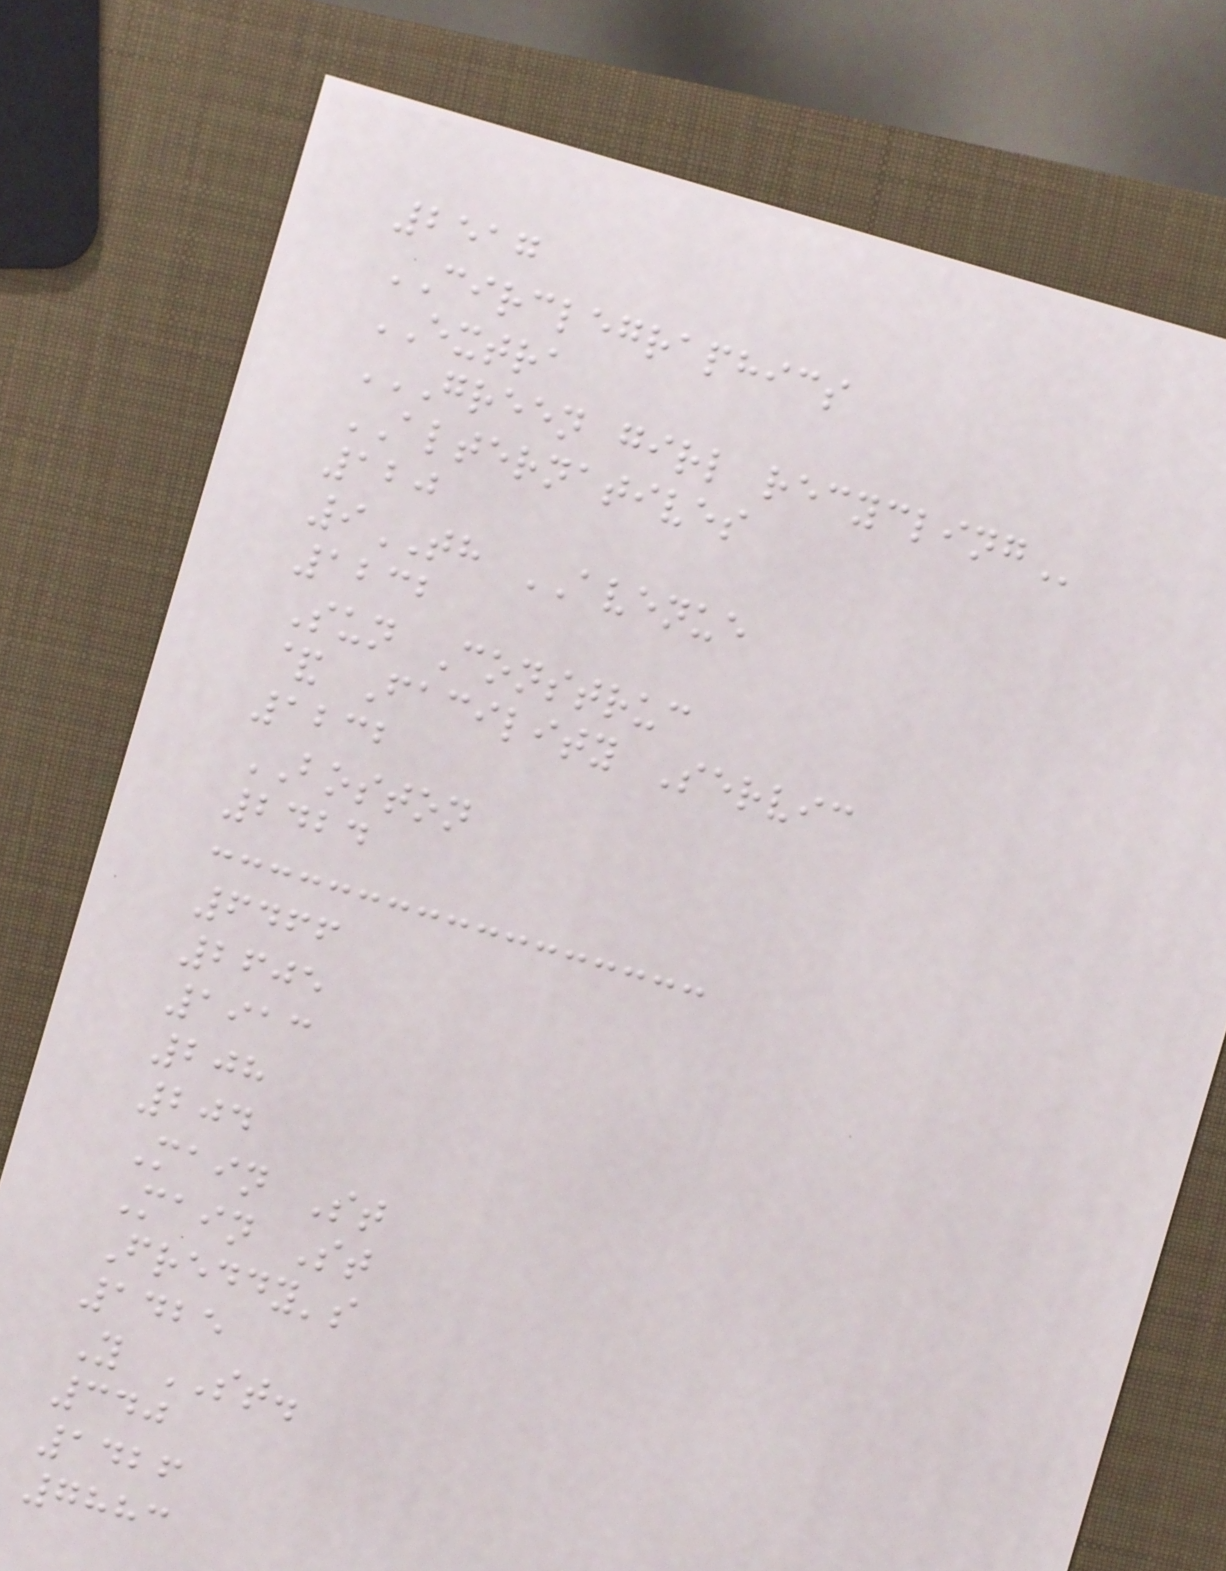2517
CIRCLEGRAPHICS
EXTRA
GREEN GIRL RECYCLING
ALTERNATIVES
120
9TH AVENUE
1232
Sun Construc
& Facility Servic
1232
BOSTON
2424
6466
2605
1913
208
204
Main St
Main St
Freddy's
1425
Y ST.
340
1426
7883
